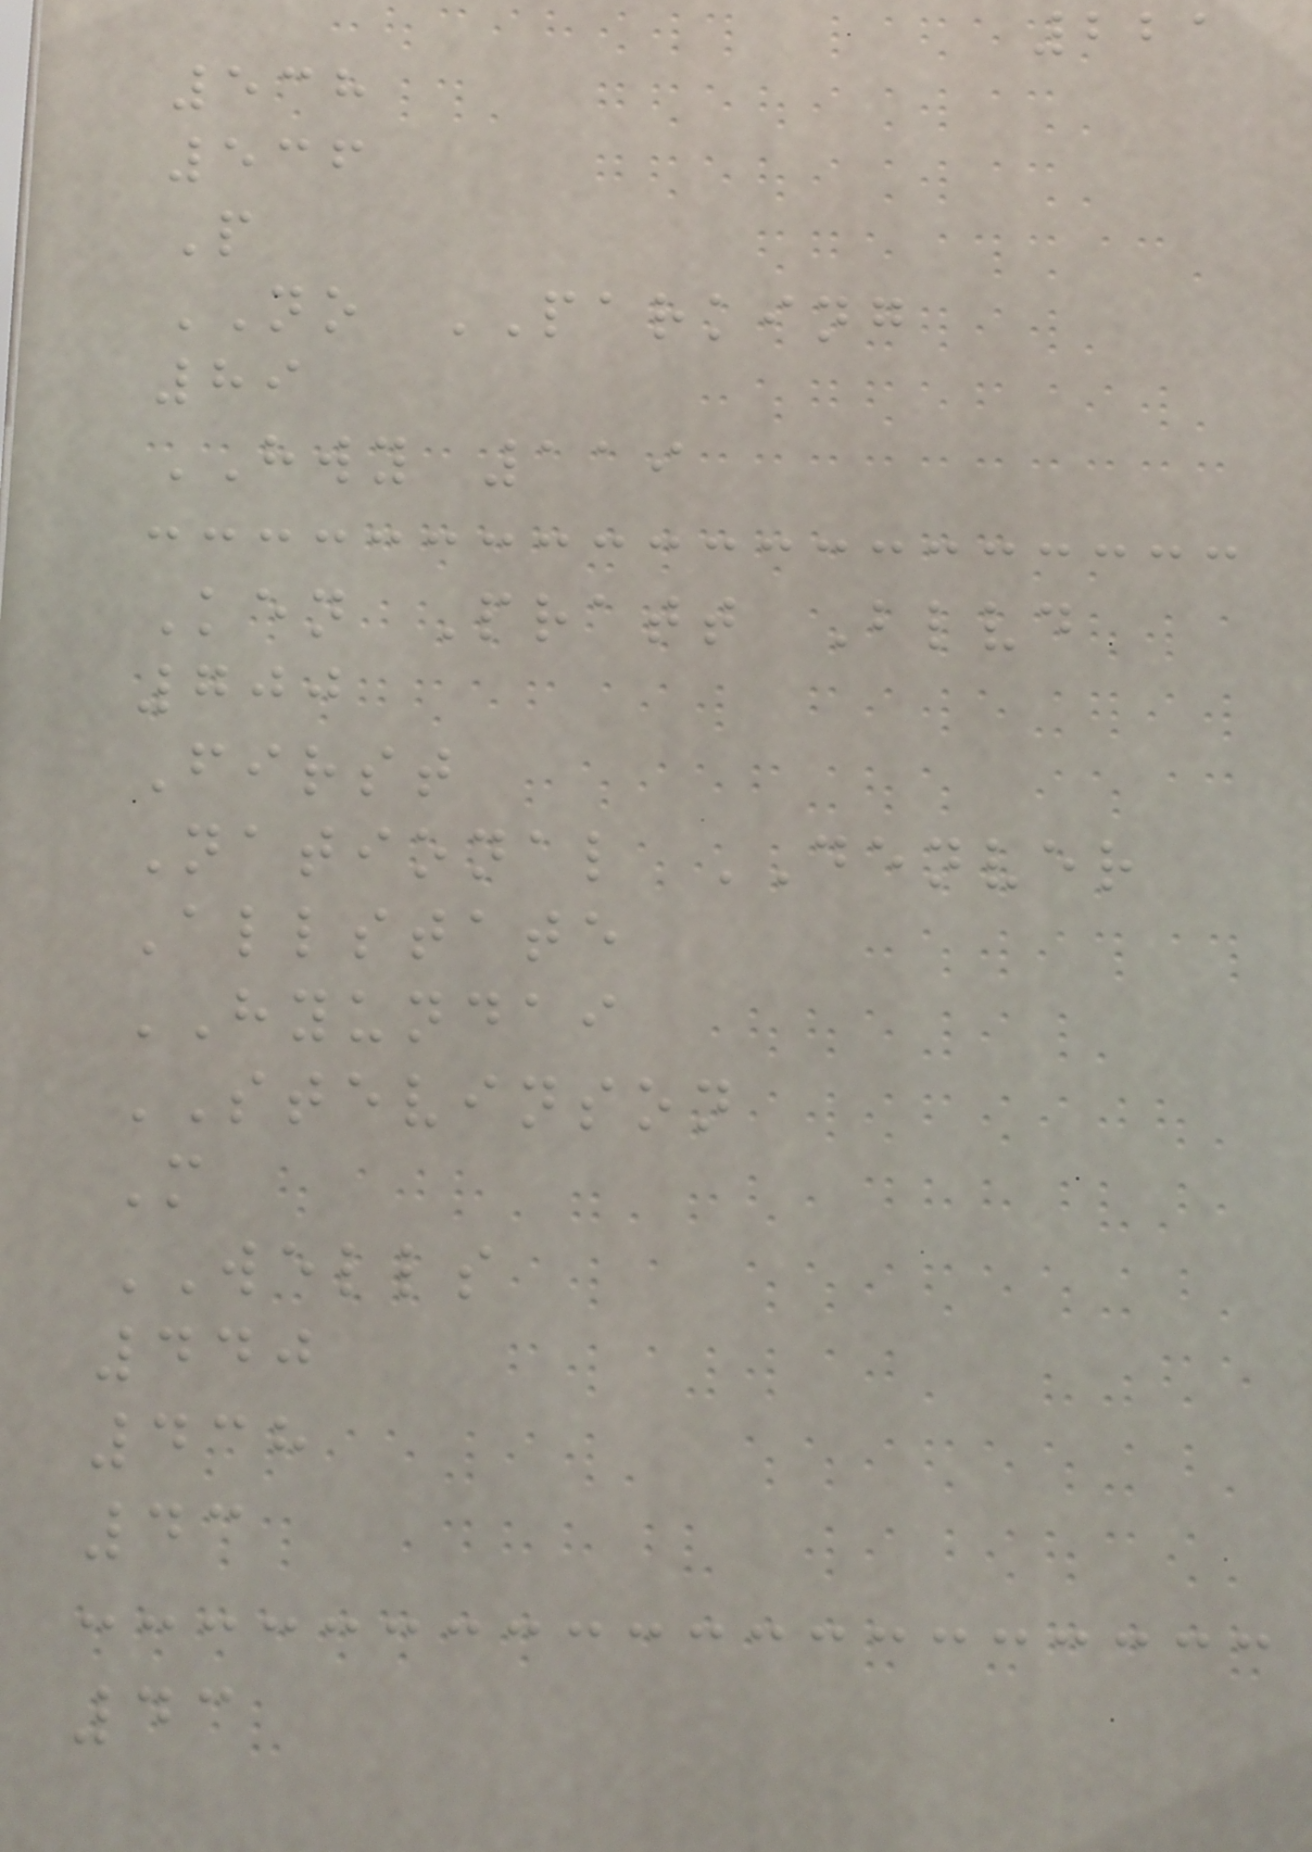221
538
536
P
NO PARKING
89
HWY 119
Ken Pratt Blvd
700
First
National DENVER
Allstate
HYUNDAI
STEVINSON
M
WELLS
440
438
43
43
